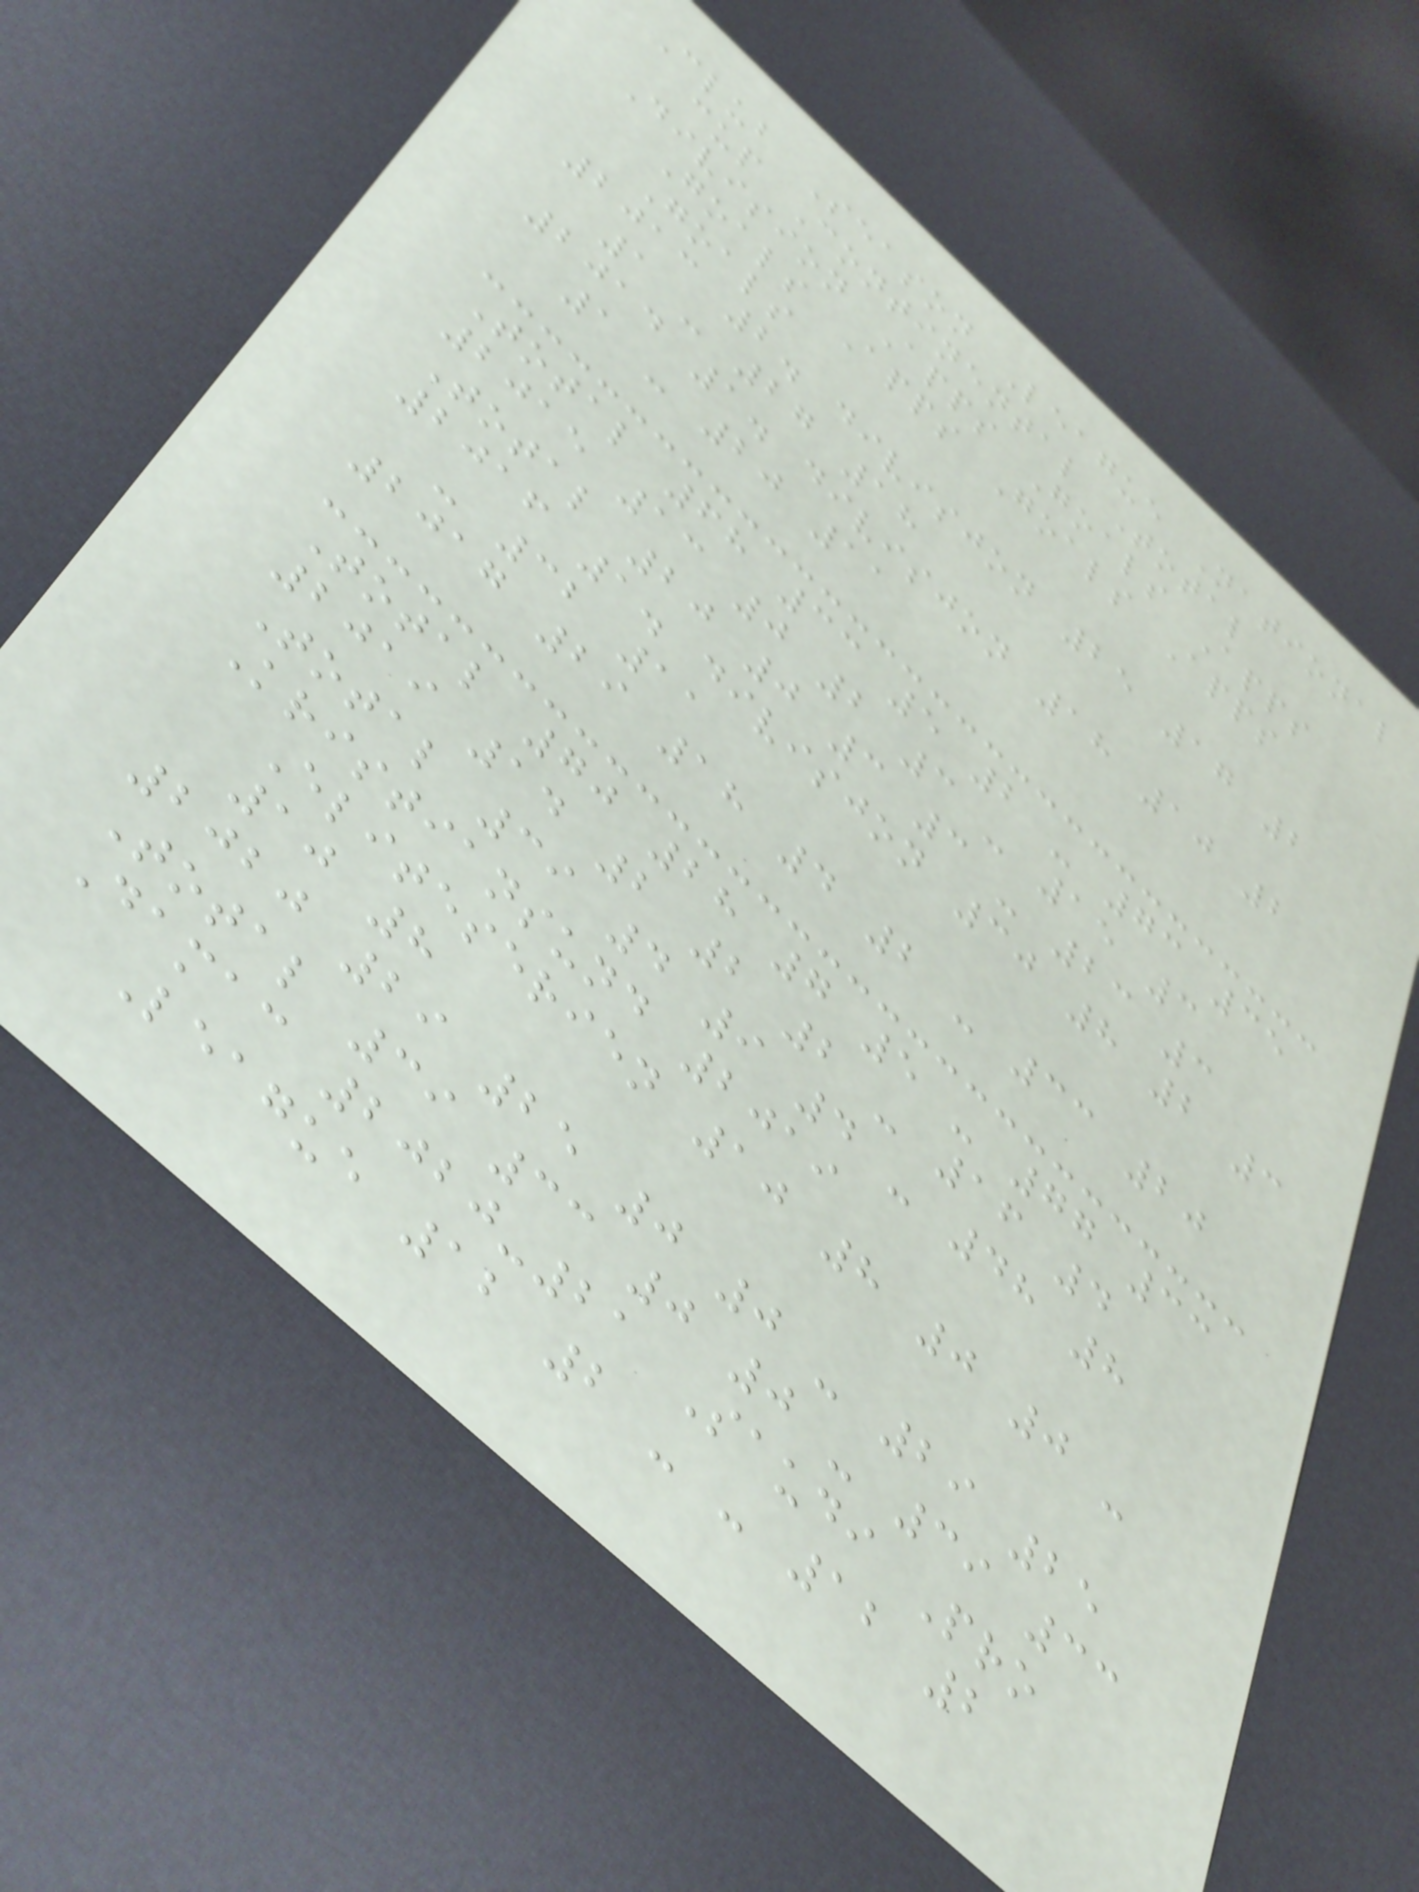Club Season League National
cup Continental Total
Division Apps Goals Apps
Goals Apps Goals Apps
Goals
2013 2. divisjon 25 17 2
1 - 27 18
2014 1. divisjon 18 10 2
1 - 20 11
Total 68 33 5 2 - 73 35
2015 13 0 2 3 - 15 3
Total 20 0 3 3 - 23 3
2016 1. divisjon 30 8 2 3
- 32 11
2017 29 18 4 2 - 33 20
Total 70 28 7 5 - 77 33
2019 14 2 2 2 - 16 4
Total 39 4 9 4 - 48 8
Kristiansund 2019
Eliteserien 10 8 0 0 -
10 8
2020 29 25 0 0 - 29 25
Total 39 33 0 0 - 39 33
Damac 2020-21 Saudi Pro
League 12 2 - - 12 2
